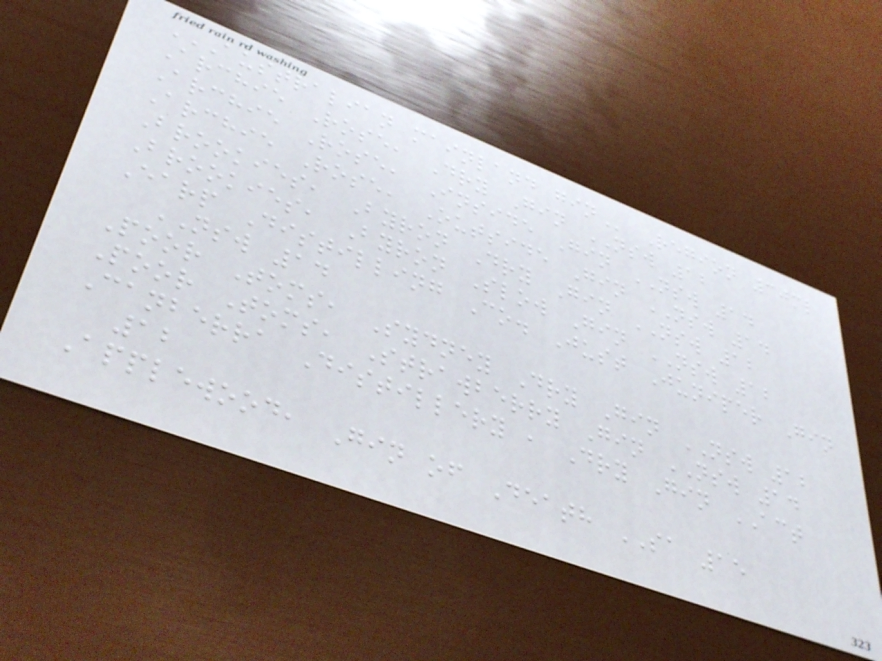AUSTRALIAN MAINLAND GIN Region 30ml
Archie Rose, Dry Gin NSW 12
Archie Rose, Inside Gin NSW 14
Archie Rose, Outside Gin NSW 14
Brookies, Byron Dry Gin NSW 12
Brookies, Byron Slow Gin NSW 12
Earp Distilling Co. Just Juniper Gin
NSW 14
Poor Toms, Sydney Dry Gin NSW 12
Poor Toms, Strawberry Gin NSW 14
Canberra Distillery , Dry Gin ACT
12
Applewood, Gin of Death SA 15
